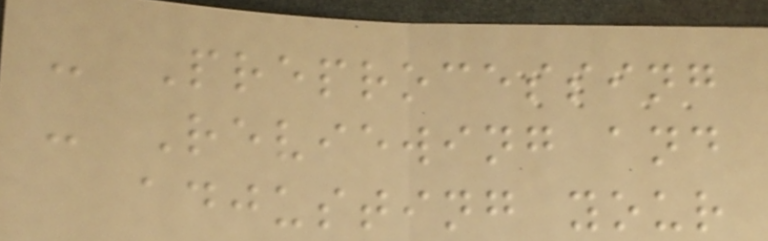- Preprocessing
- Reviewing and
adjusting your
